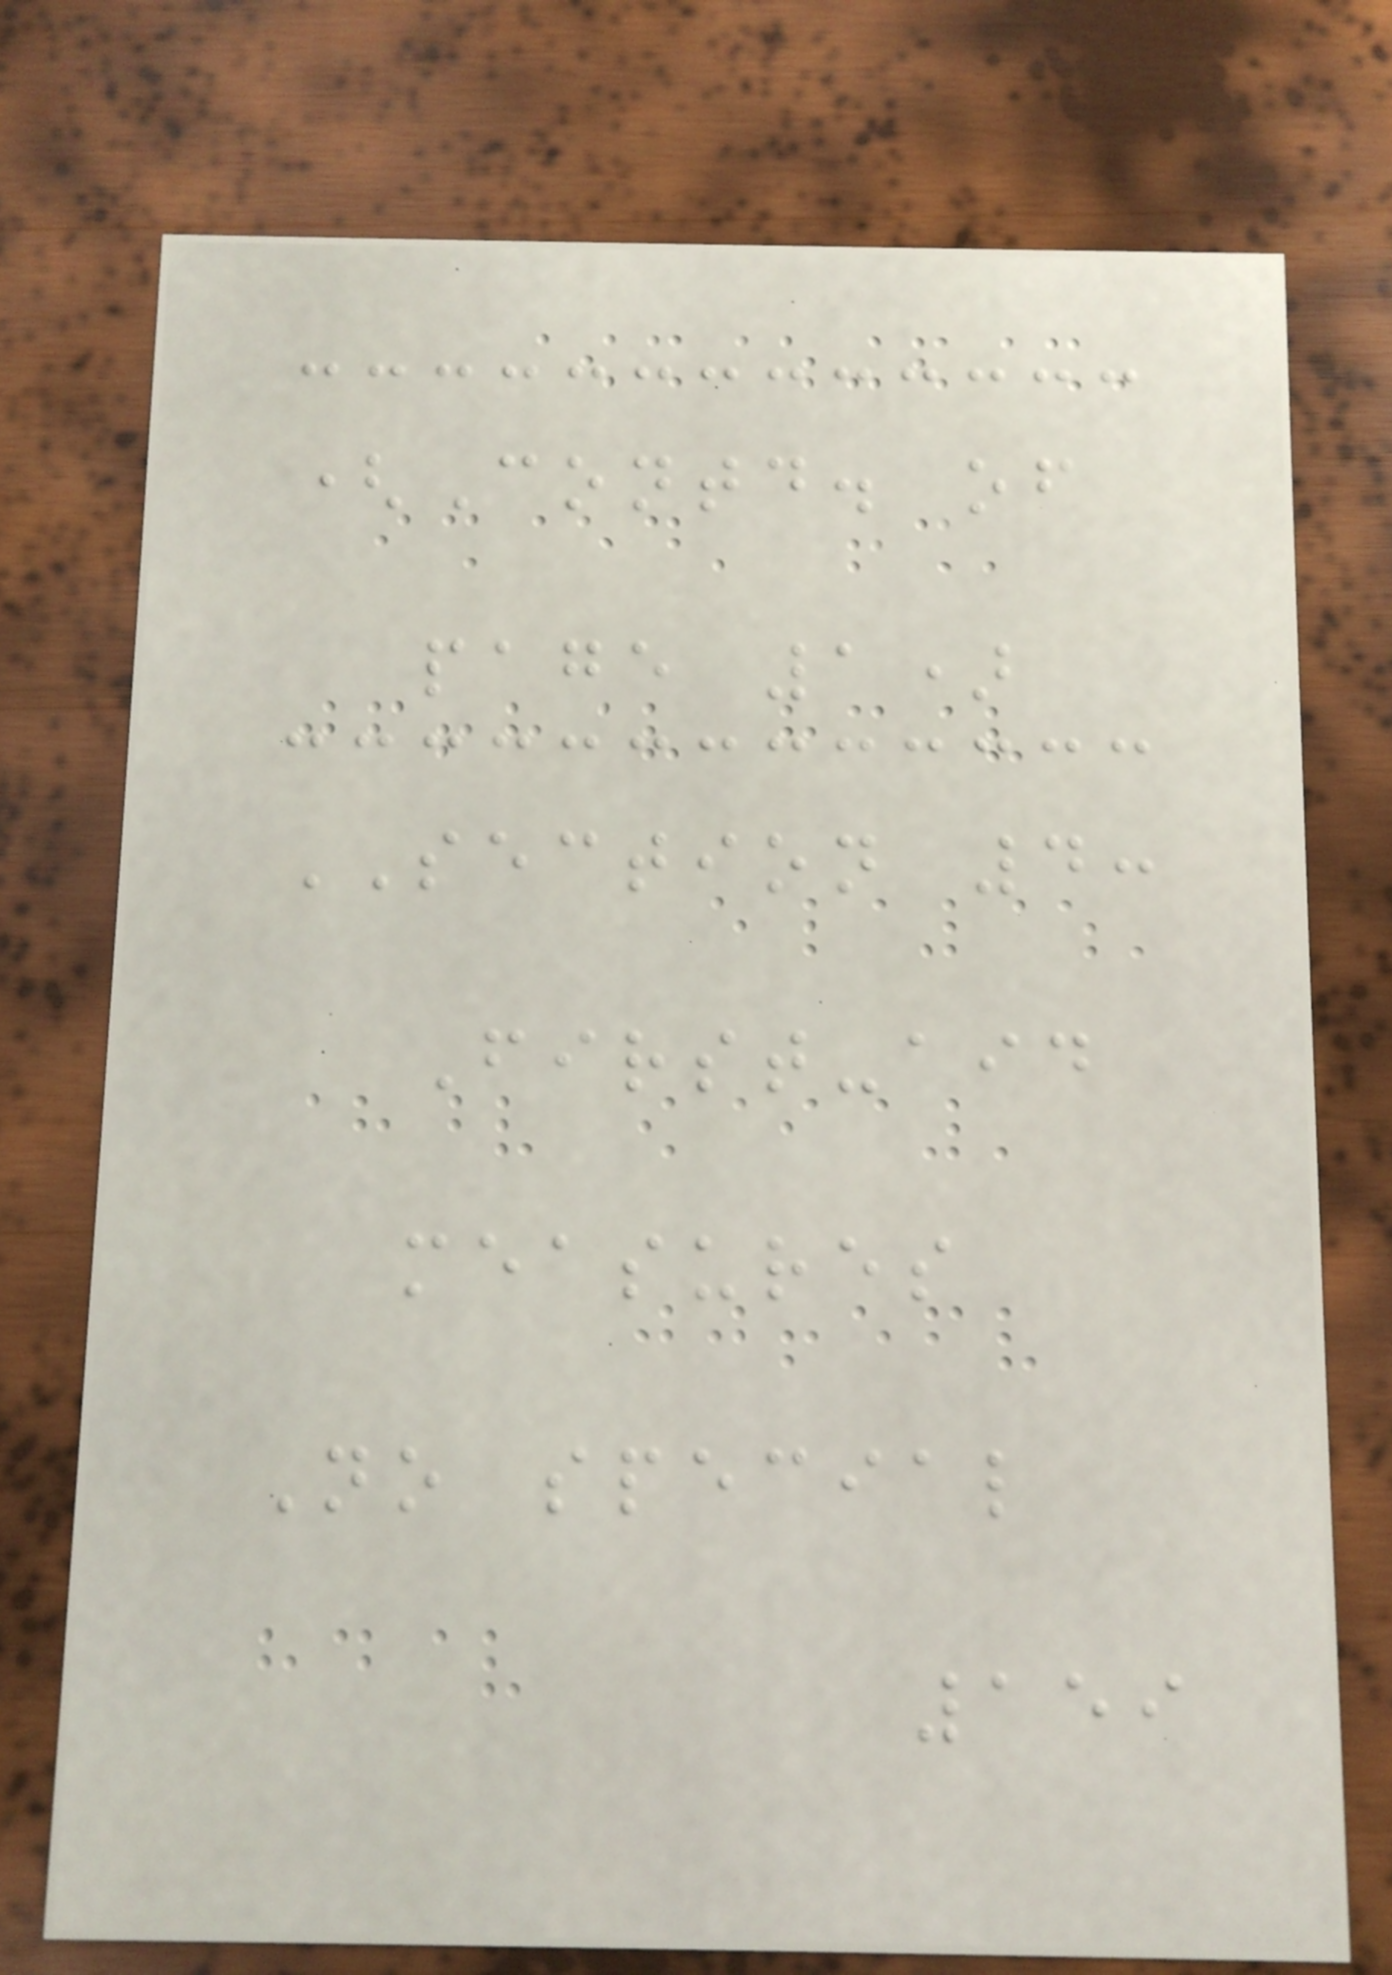(Contd. of
page 1)
SECTION 4:
First-aid
measures
No special
159
